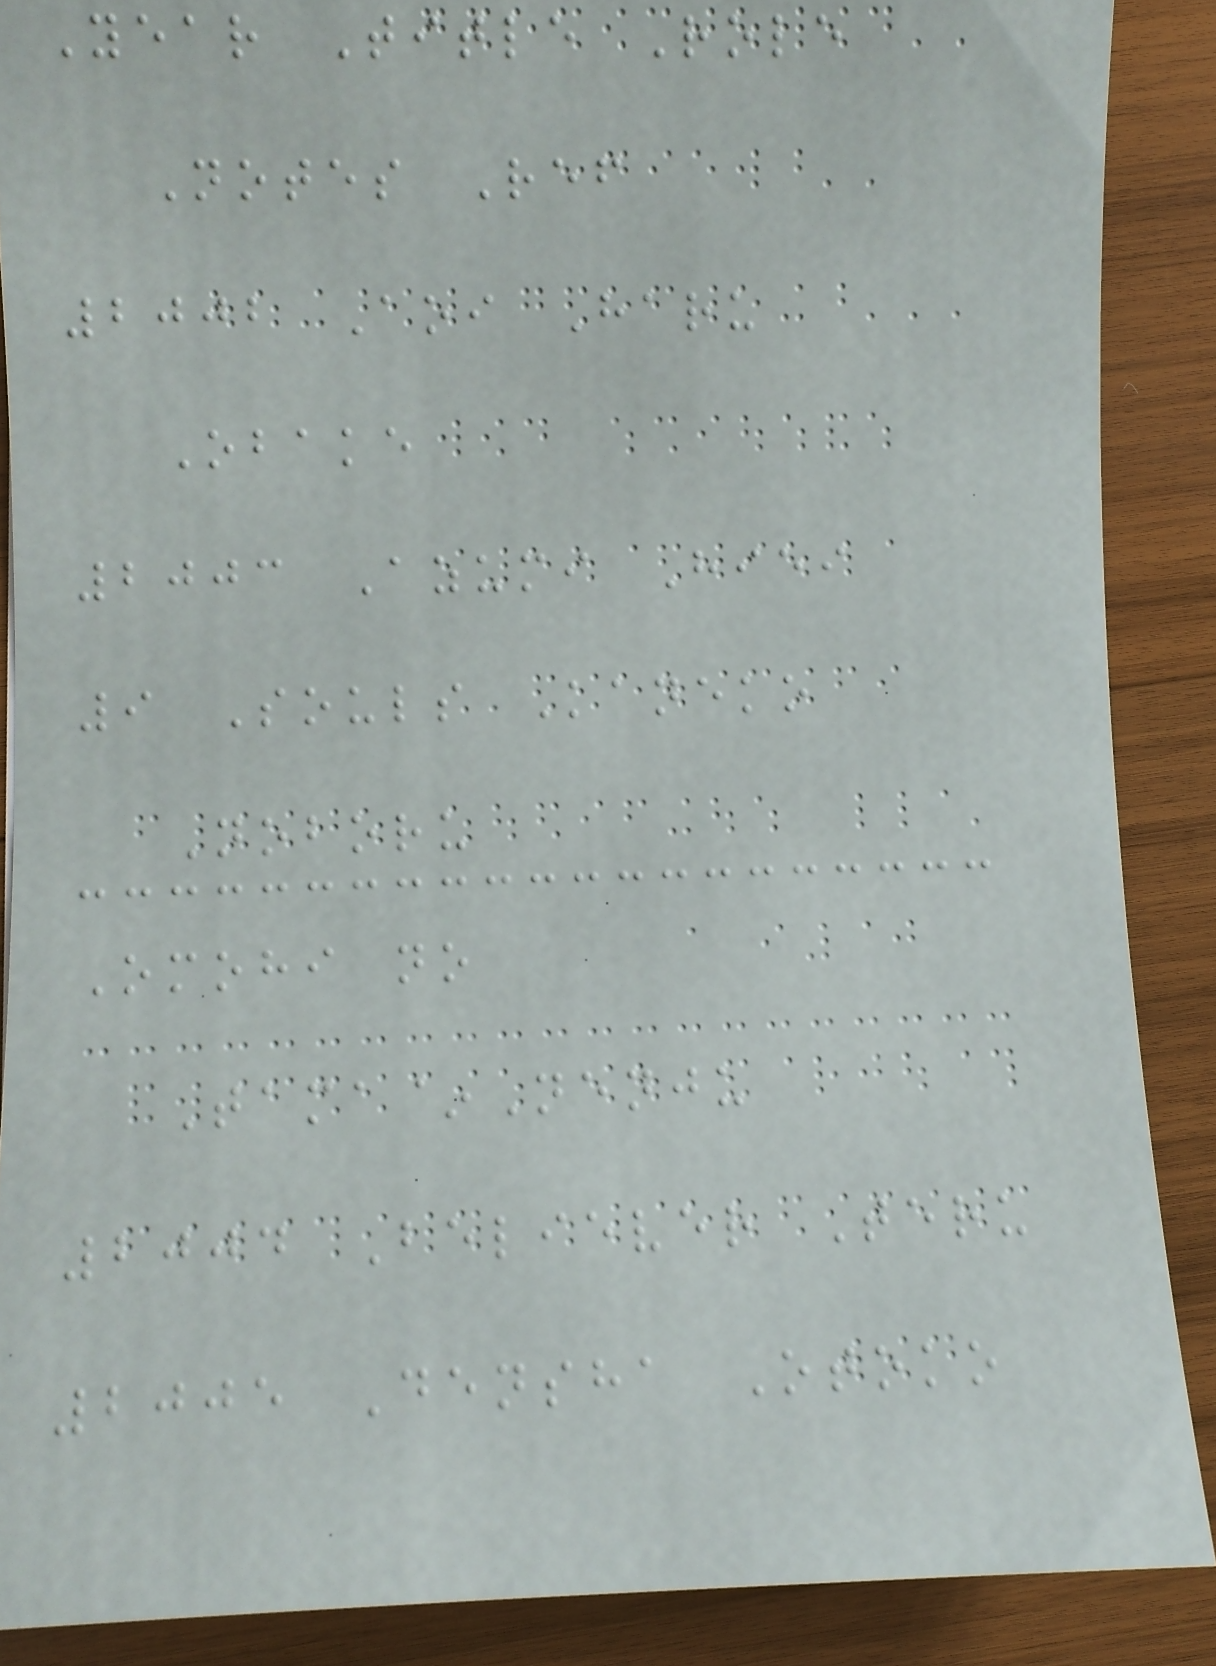Year Title Role
Notes Ref
2002 Aoi Haru
Obake
2003 Azumi Hiei
9 Souls Kaneko
Noboru
Omohi no
Tama~Nenju
2004 Believer Teru
2005 Densha Otoko
